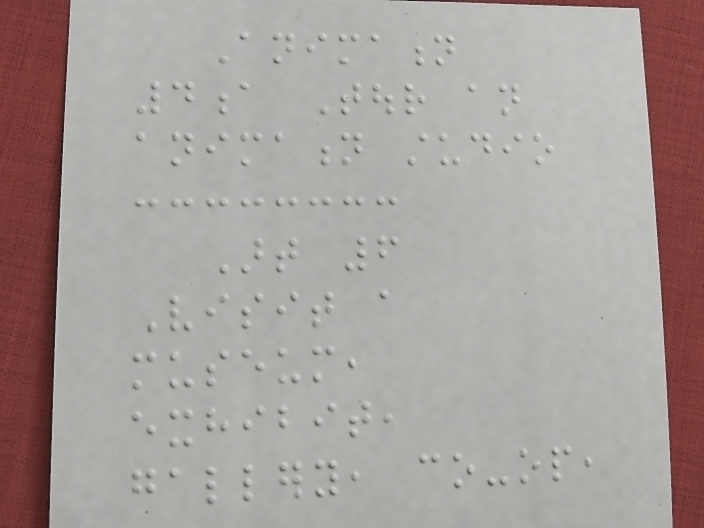Animation
4a Tour an
animation studio
Art 6
Visit a
museum,
exhibit,
gallery, co-op,
